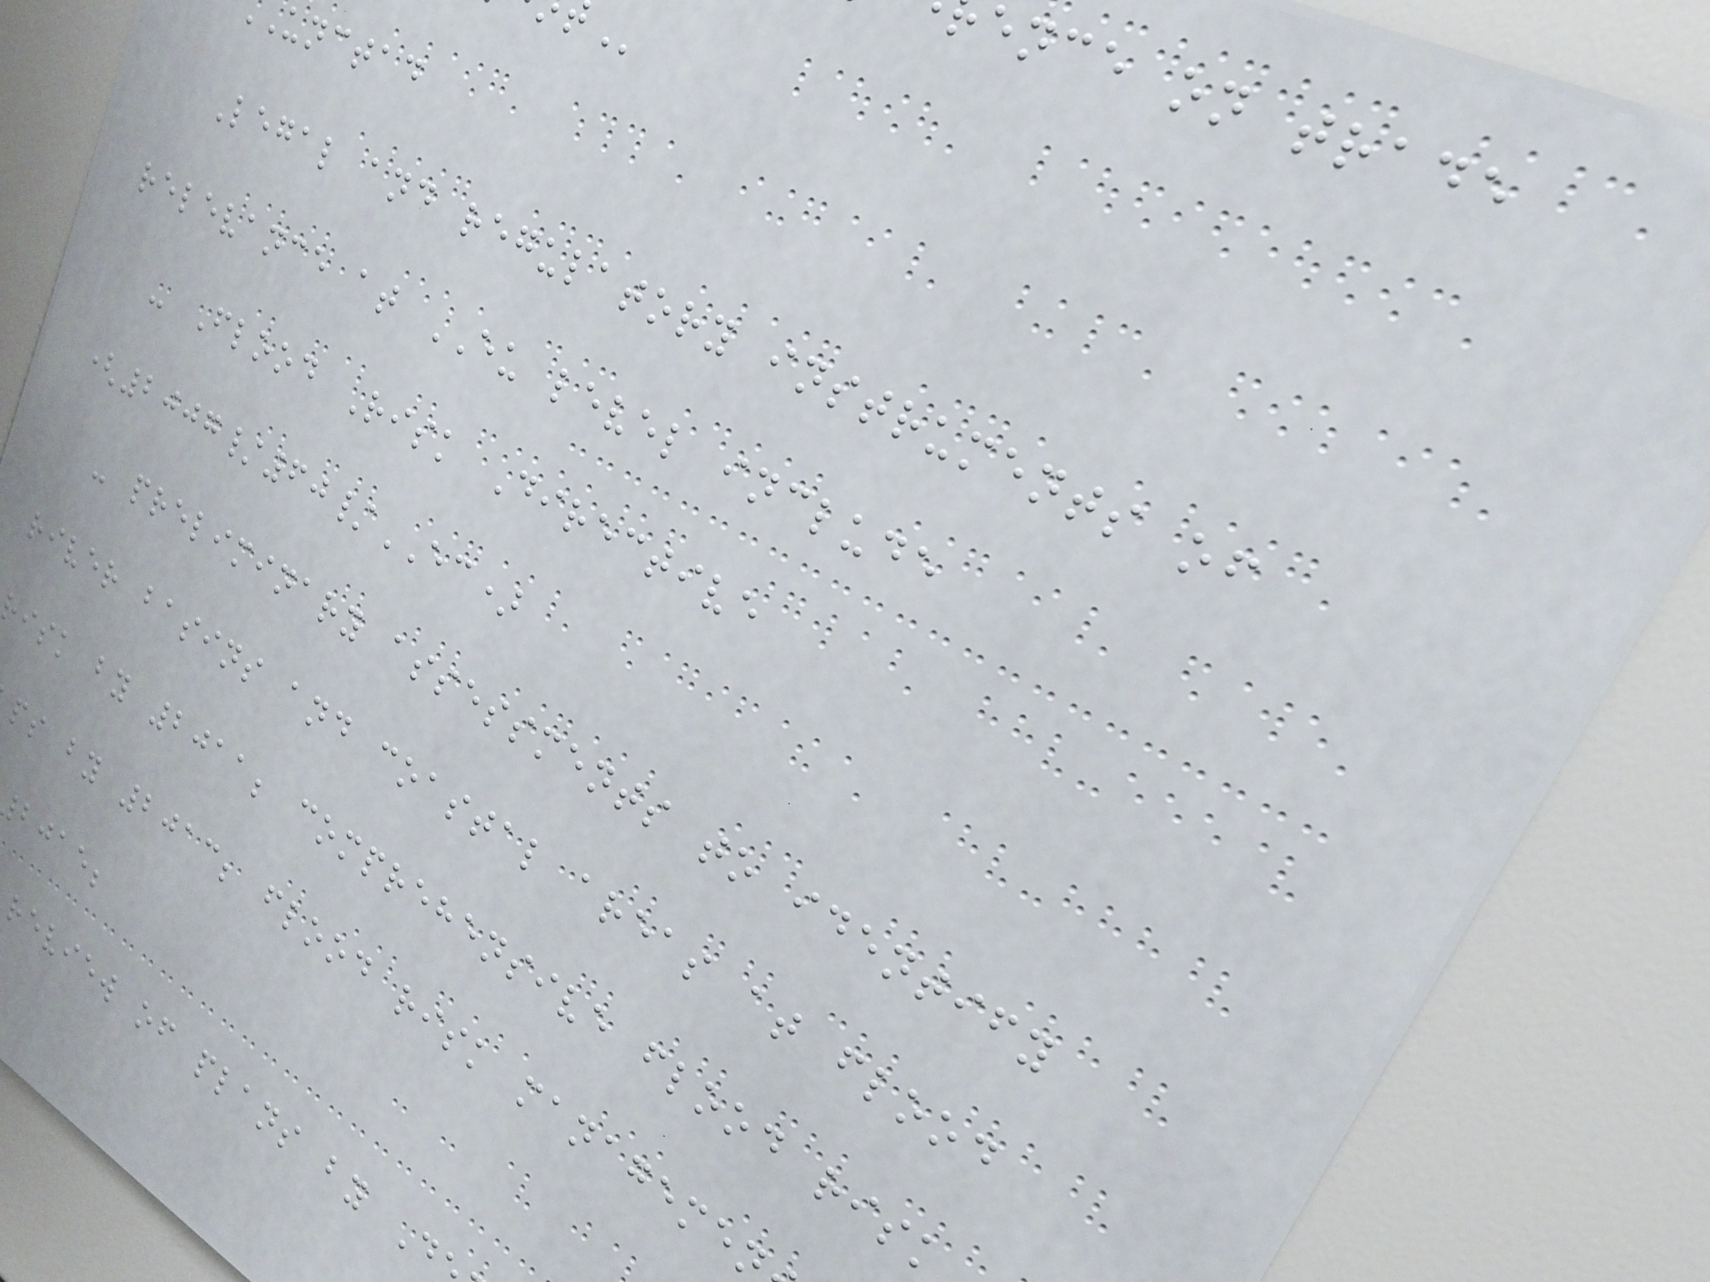ence on trade
unctad
Legal and regulatory instruments of
relevance at EU level include
- Flood Risk Directive
(2007/60/EC)
- preliminary assessments to identify
river basins and coastal areas at flood
risk by 2011; comprehensive flood risk
ps by 2013; flood risk managemen
bjae;
review of plans by D
